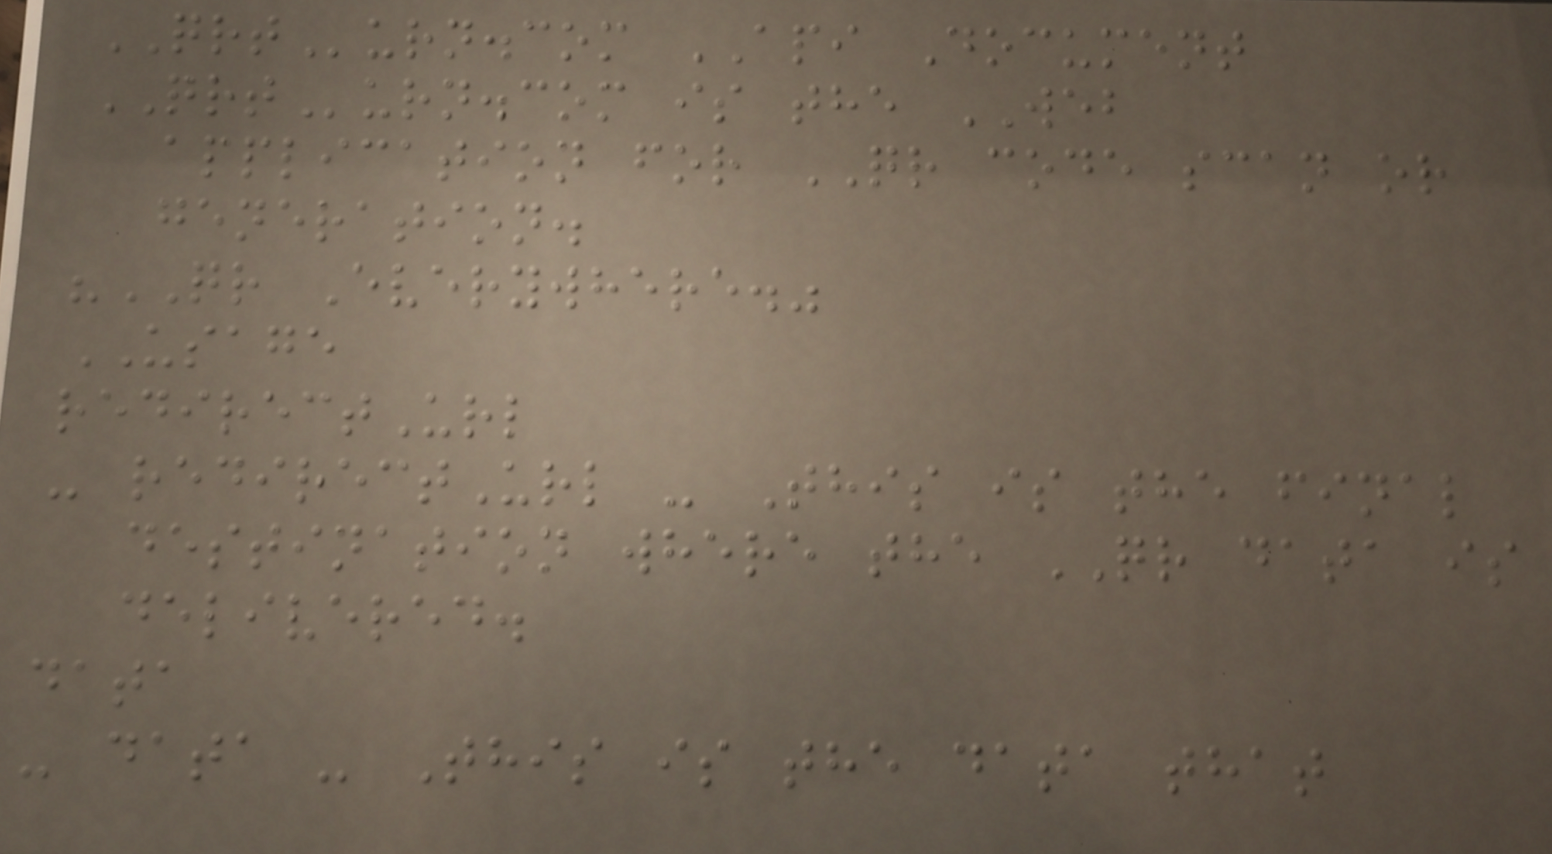QRTurn.com API Document
QRTurn.com is the WEB
application for QR code scan or
generation.
"QR Everywhere."
USAGE
redirectUrl
- redirectUrl - This is the final
destination where the QR data is
delivered.
data
- data - This is the data that
